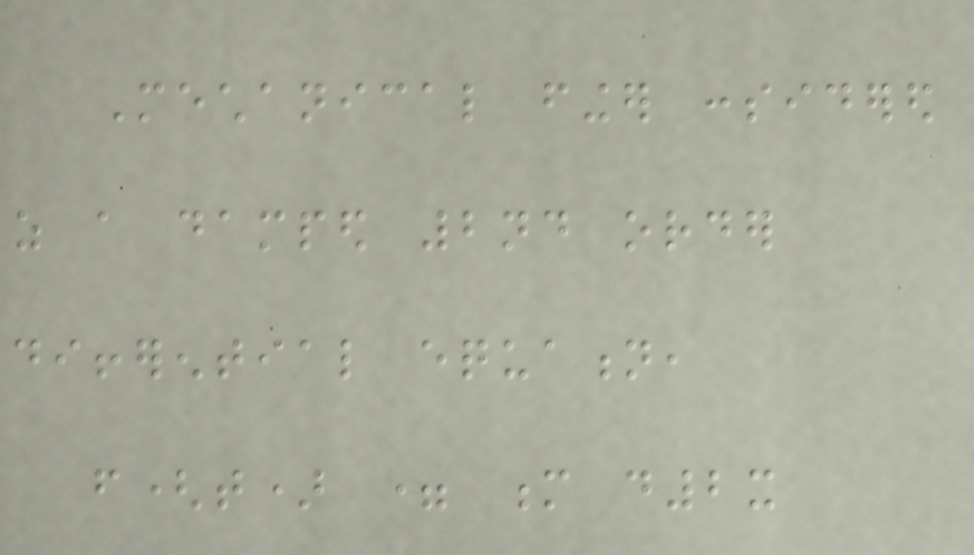Mechanical finger considered
as a damped 2nd order
differential equation,
f(t) = m d2x
